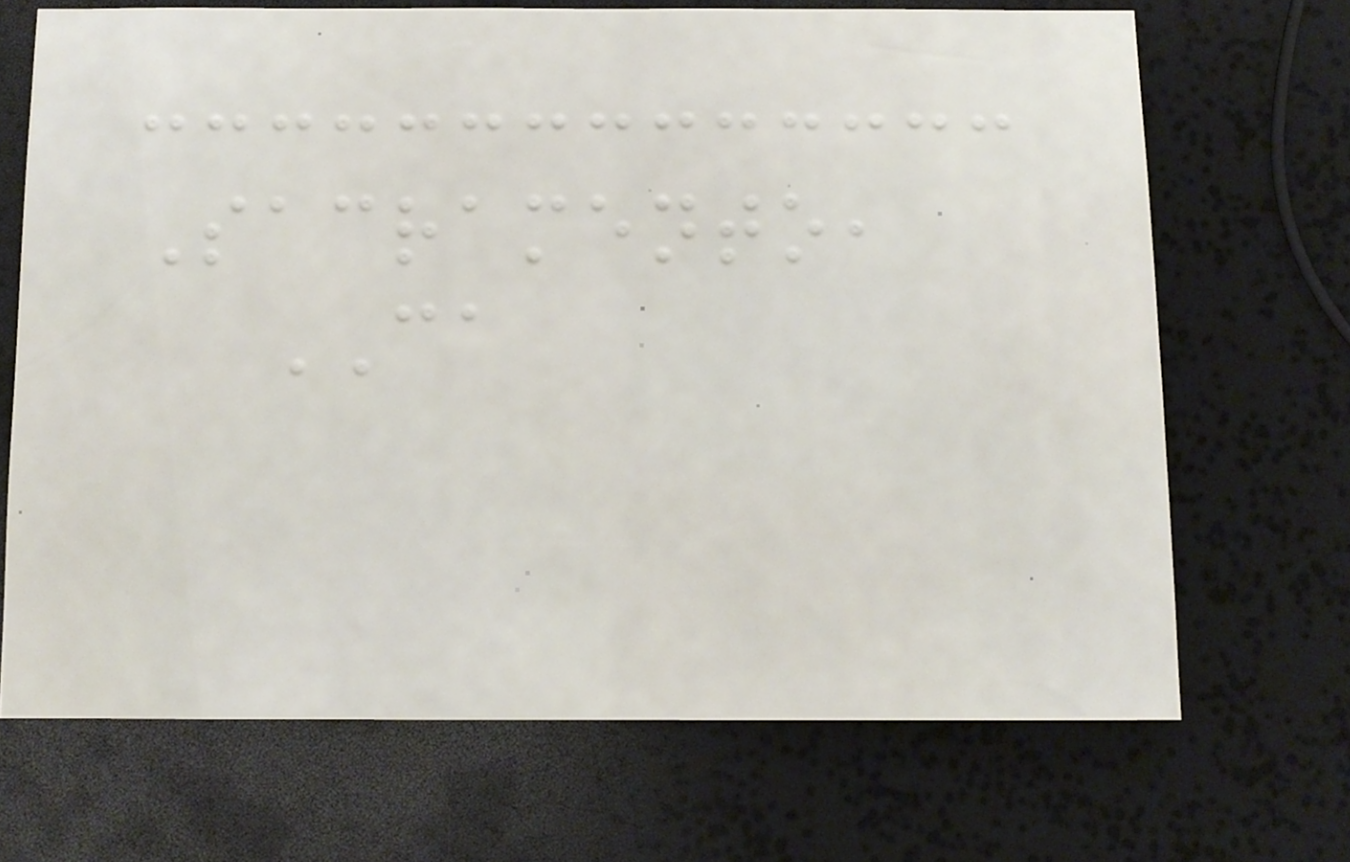Sacramento,
CA
